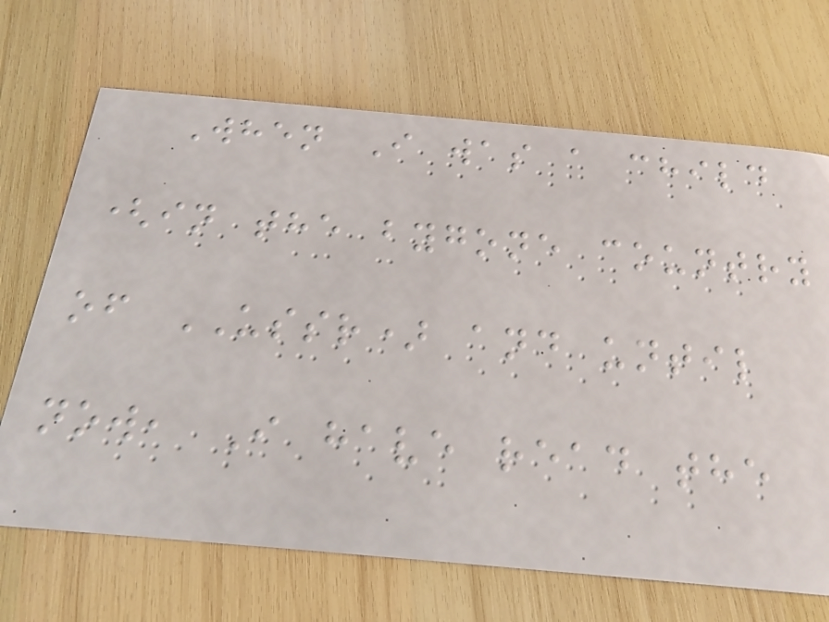When I was a child
(in the bygone country
of USSR) and until
now, I have read the
